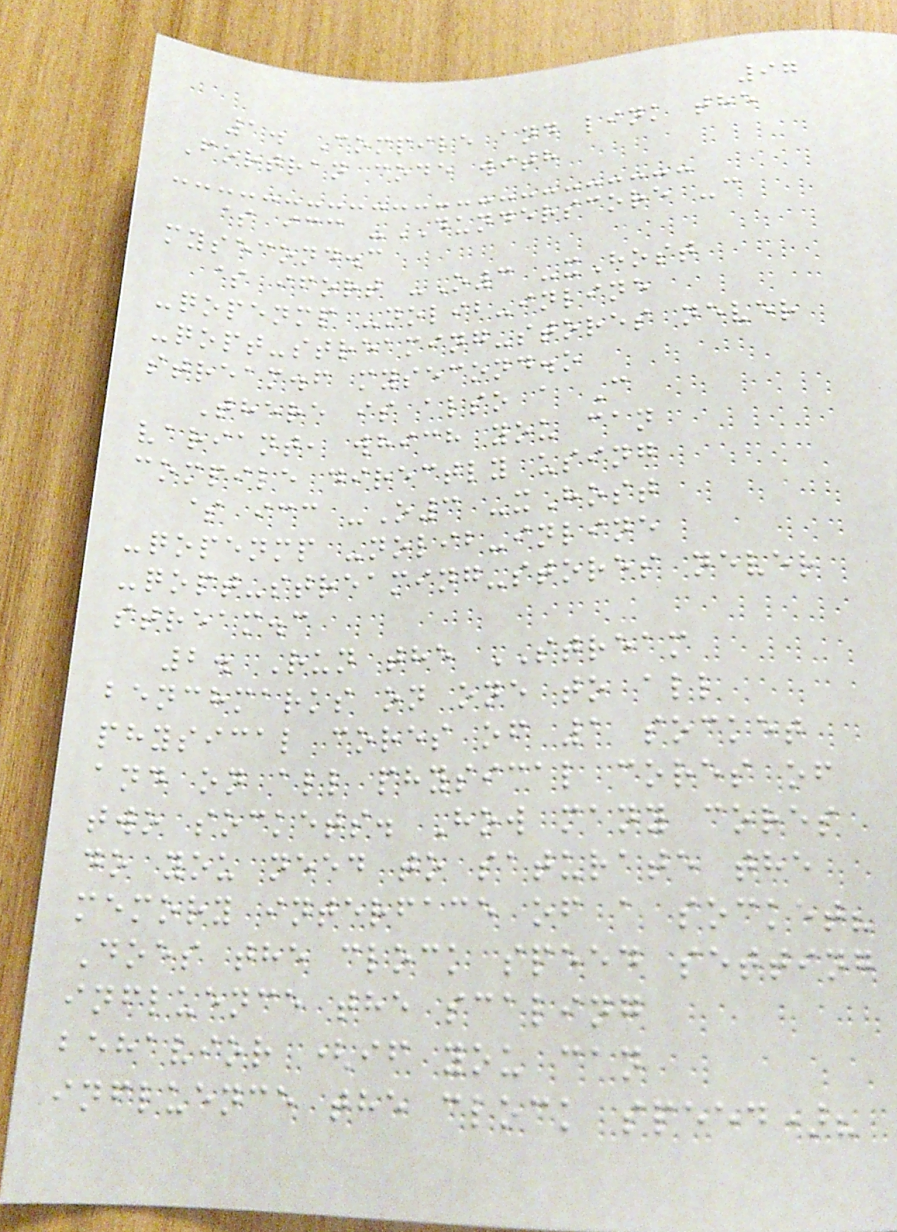97
1. Compile and link the
Fortran code with
$ icc -DUNDERSCORE -c
mysecond.c
$ ifort -O3 -xHost
-qopenmp -nolib-inline
-qopt-streaming-stores never
stream.f mysecond.o
There is also a C
variant, which you can
compile directly using
$ icc -O3 -xHost
-qopenmp -nolib-inline
-qopt-streaming-stores never
stream.c
2. Run the STREAM
benchmarks on one to all
physical cores of 1 socket
and on all physical cores of
two sockets. How many cores
do you need to saturate the
memory interface of a socket?
Does the clock speed setting
influence the scaling
behavior (if you can
influence the clock speed)?
